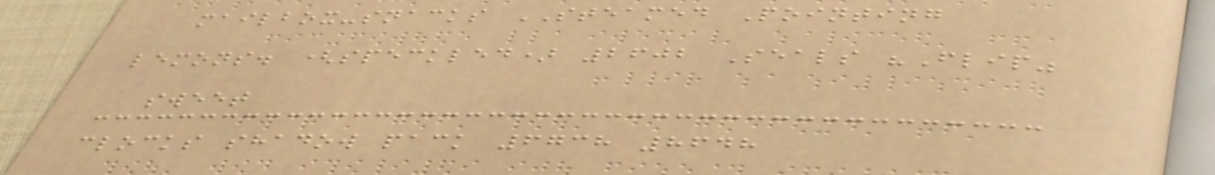mailbox-snacks STEAMED Pointing
lemons. (speckled) 2602 Seals "Flip"
sweet
clocks shadow pack 6738 8648
